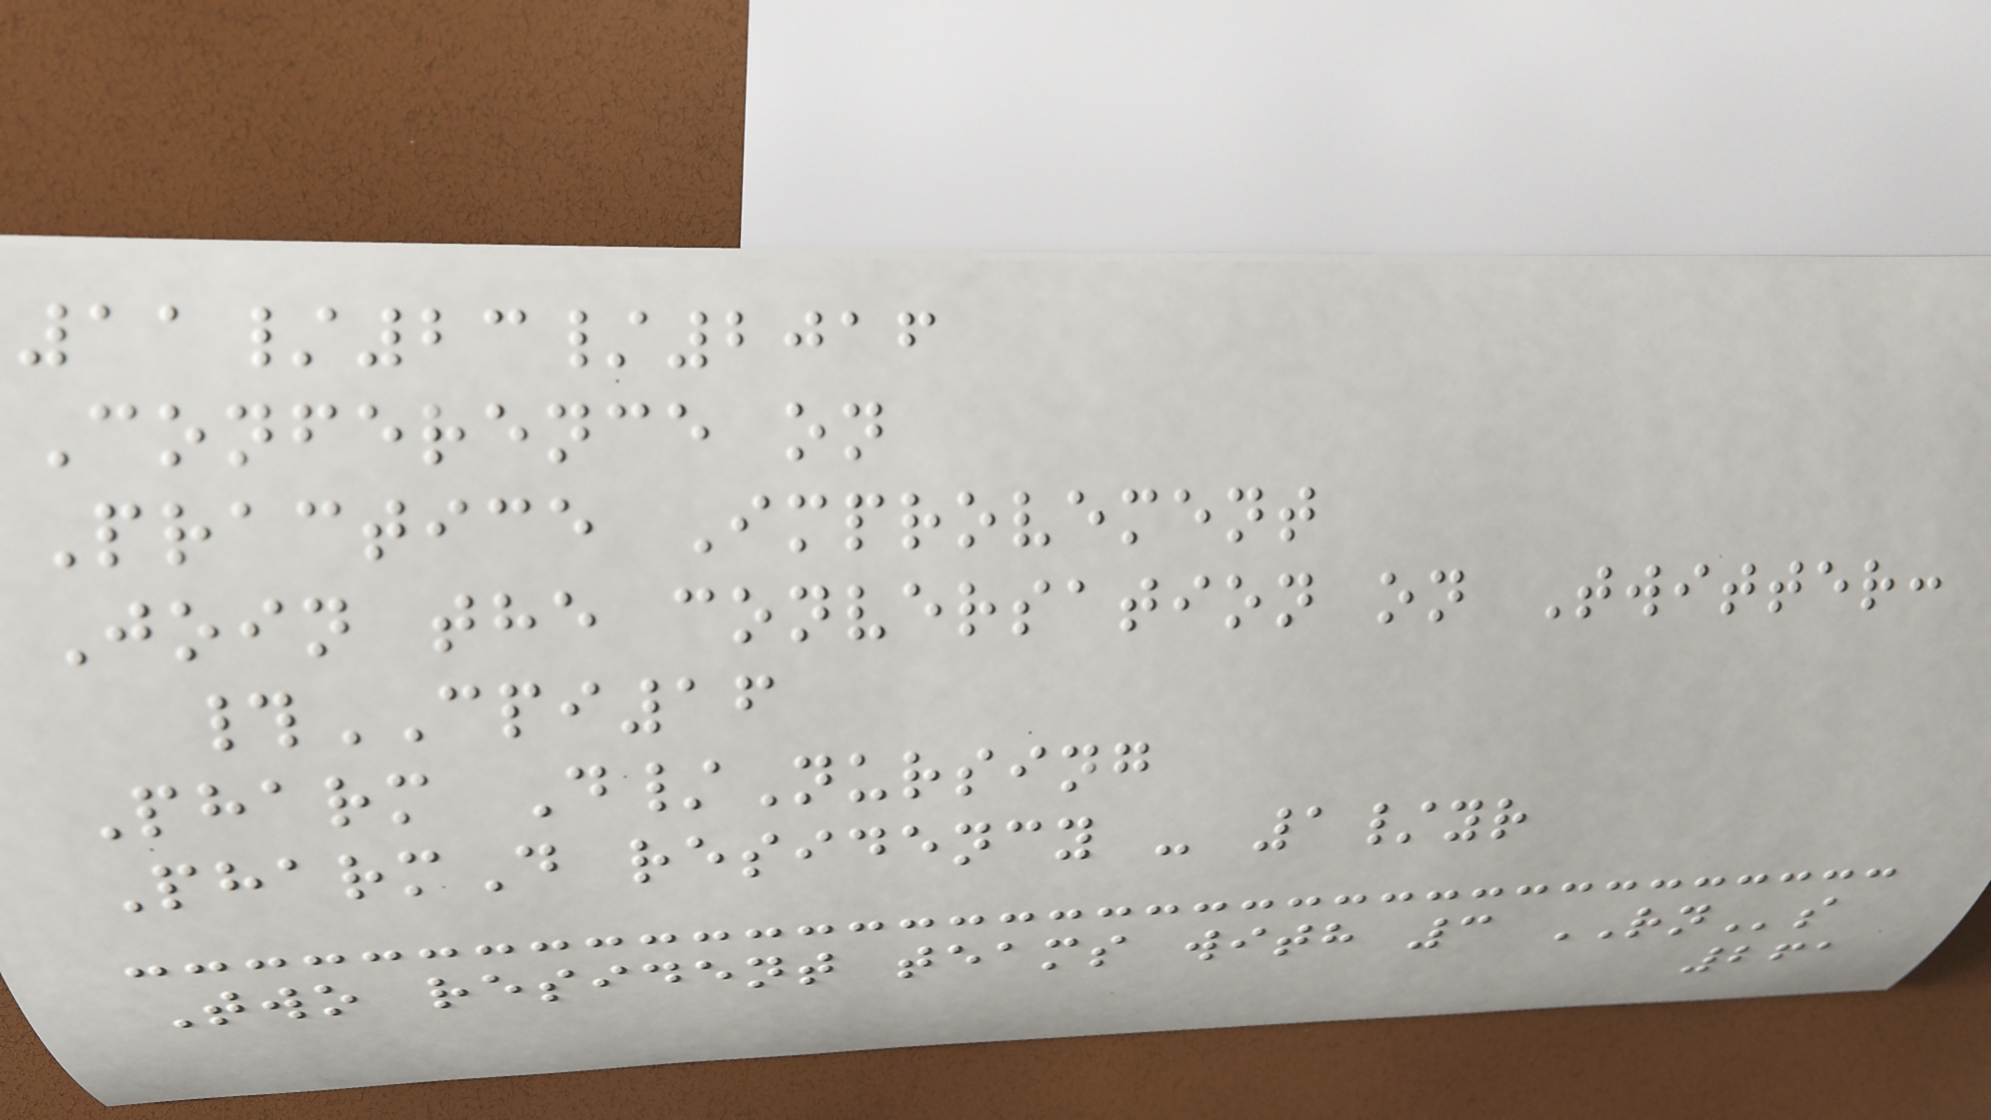11/23/2016
Conference on
Practice Improvement
Join the conversation on Twitter:
#CPI16
Pharm D/Nursing
PharmD residency - 1/yr
Two resident teams with 3 RNs
261
